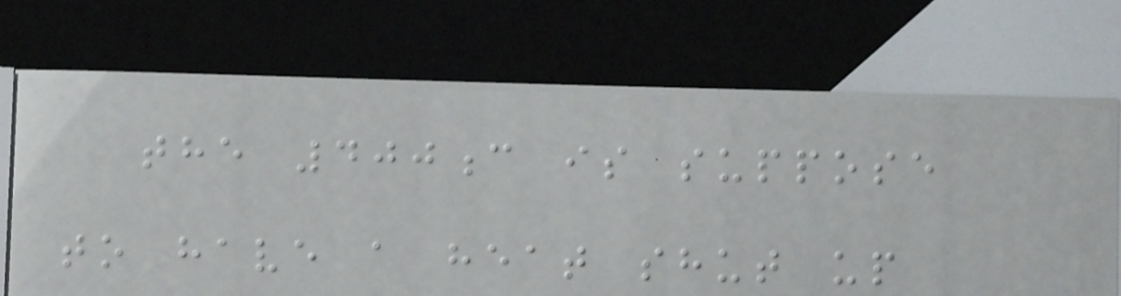the 400c is suppose
to have a heat shut up
